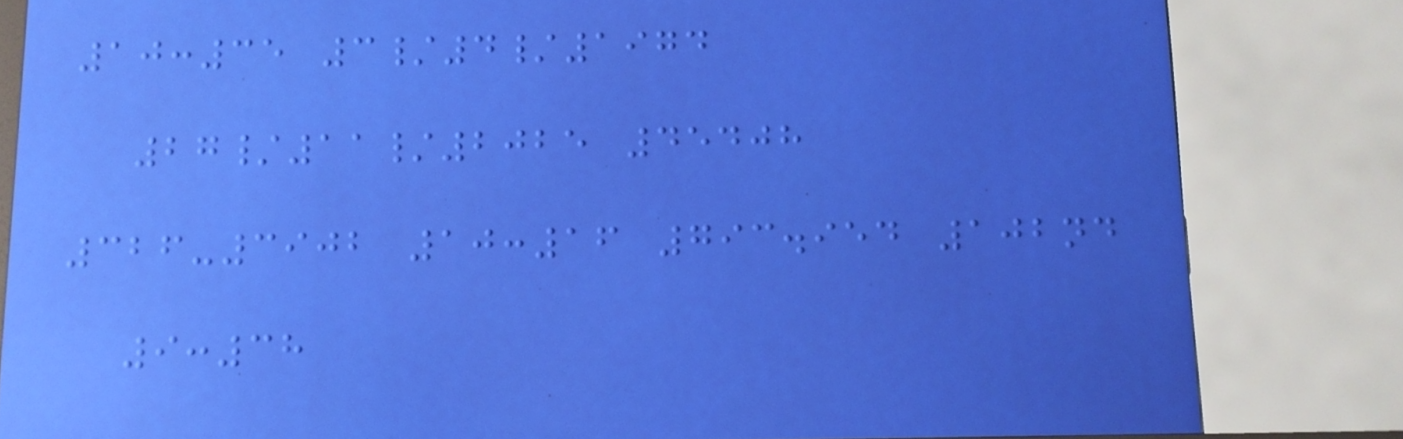10:35 3/4/1974
27/11/2025 45408
326-3902 10:16 793.954 102nd
9:38
